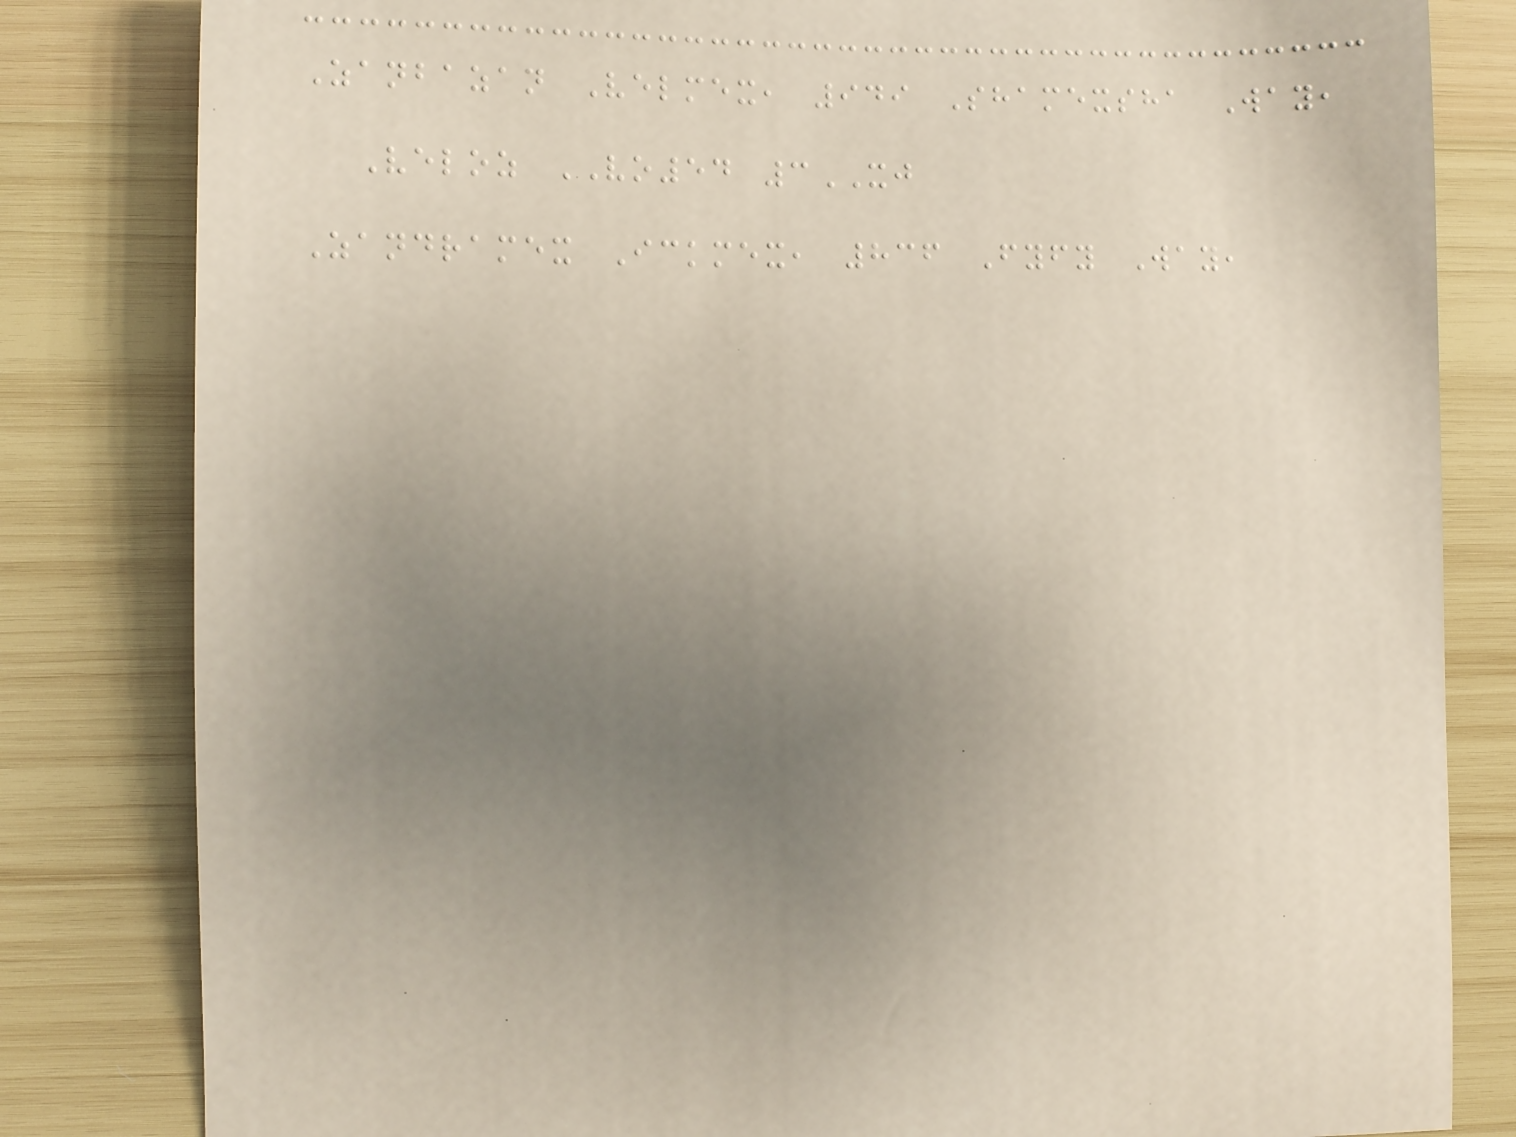Zanbazan Velmex, 949 Shamexsha Way,
Veloz VO54 3XJ
Zandramex Ickmex, 836 Fyfy Way,
